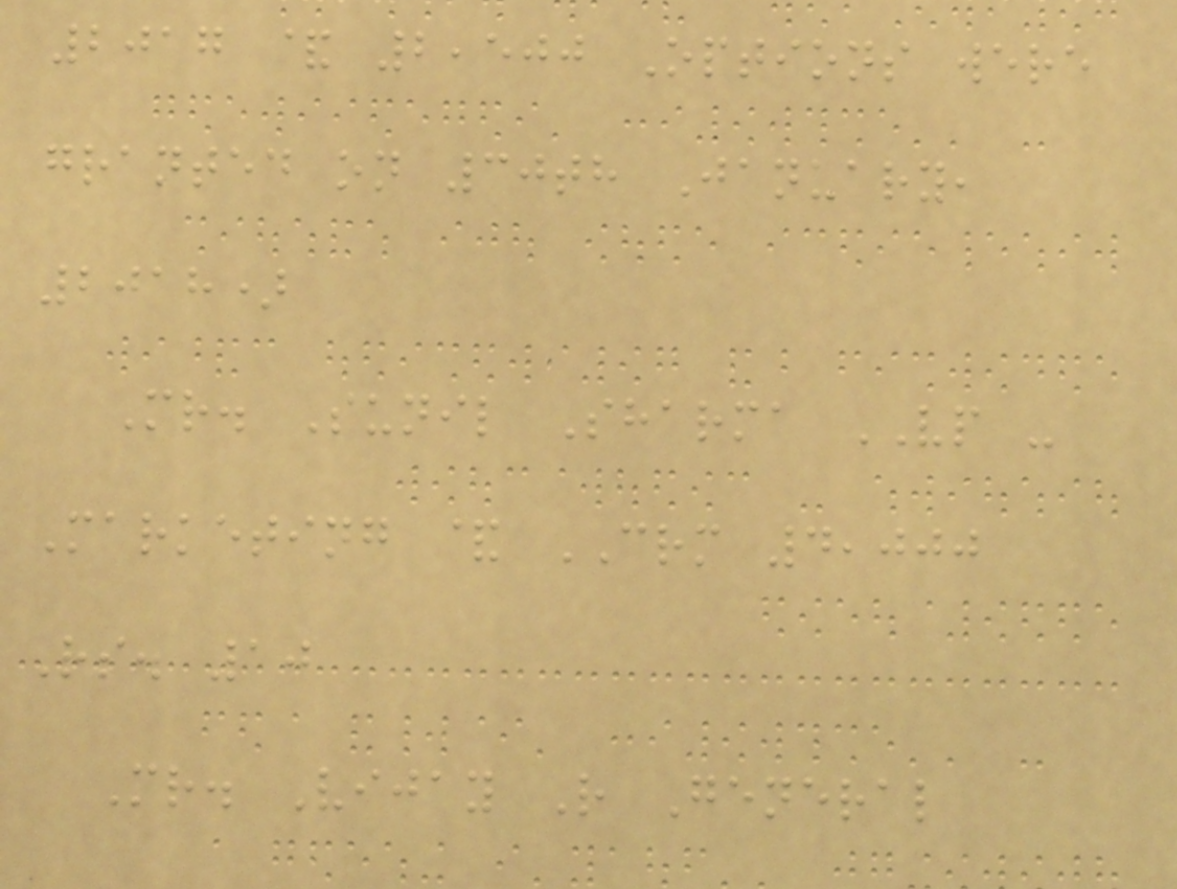2017 & 2,500 Options were
granted on 30th January,
2018)
Mr. Sunil Sharma VP -
Marketing & CRM 4,000
Rs. 10
Mr. Vijay R General
